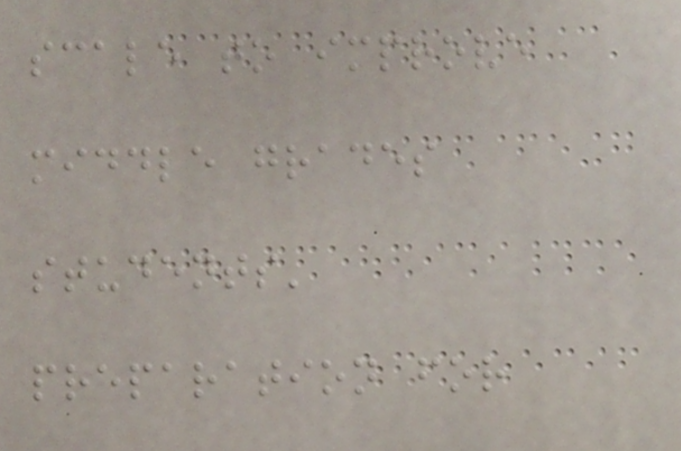scale to improve
middle grades
students'
preparation for
